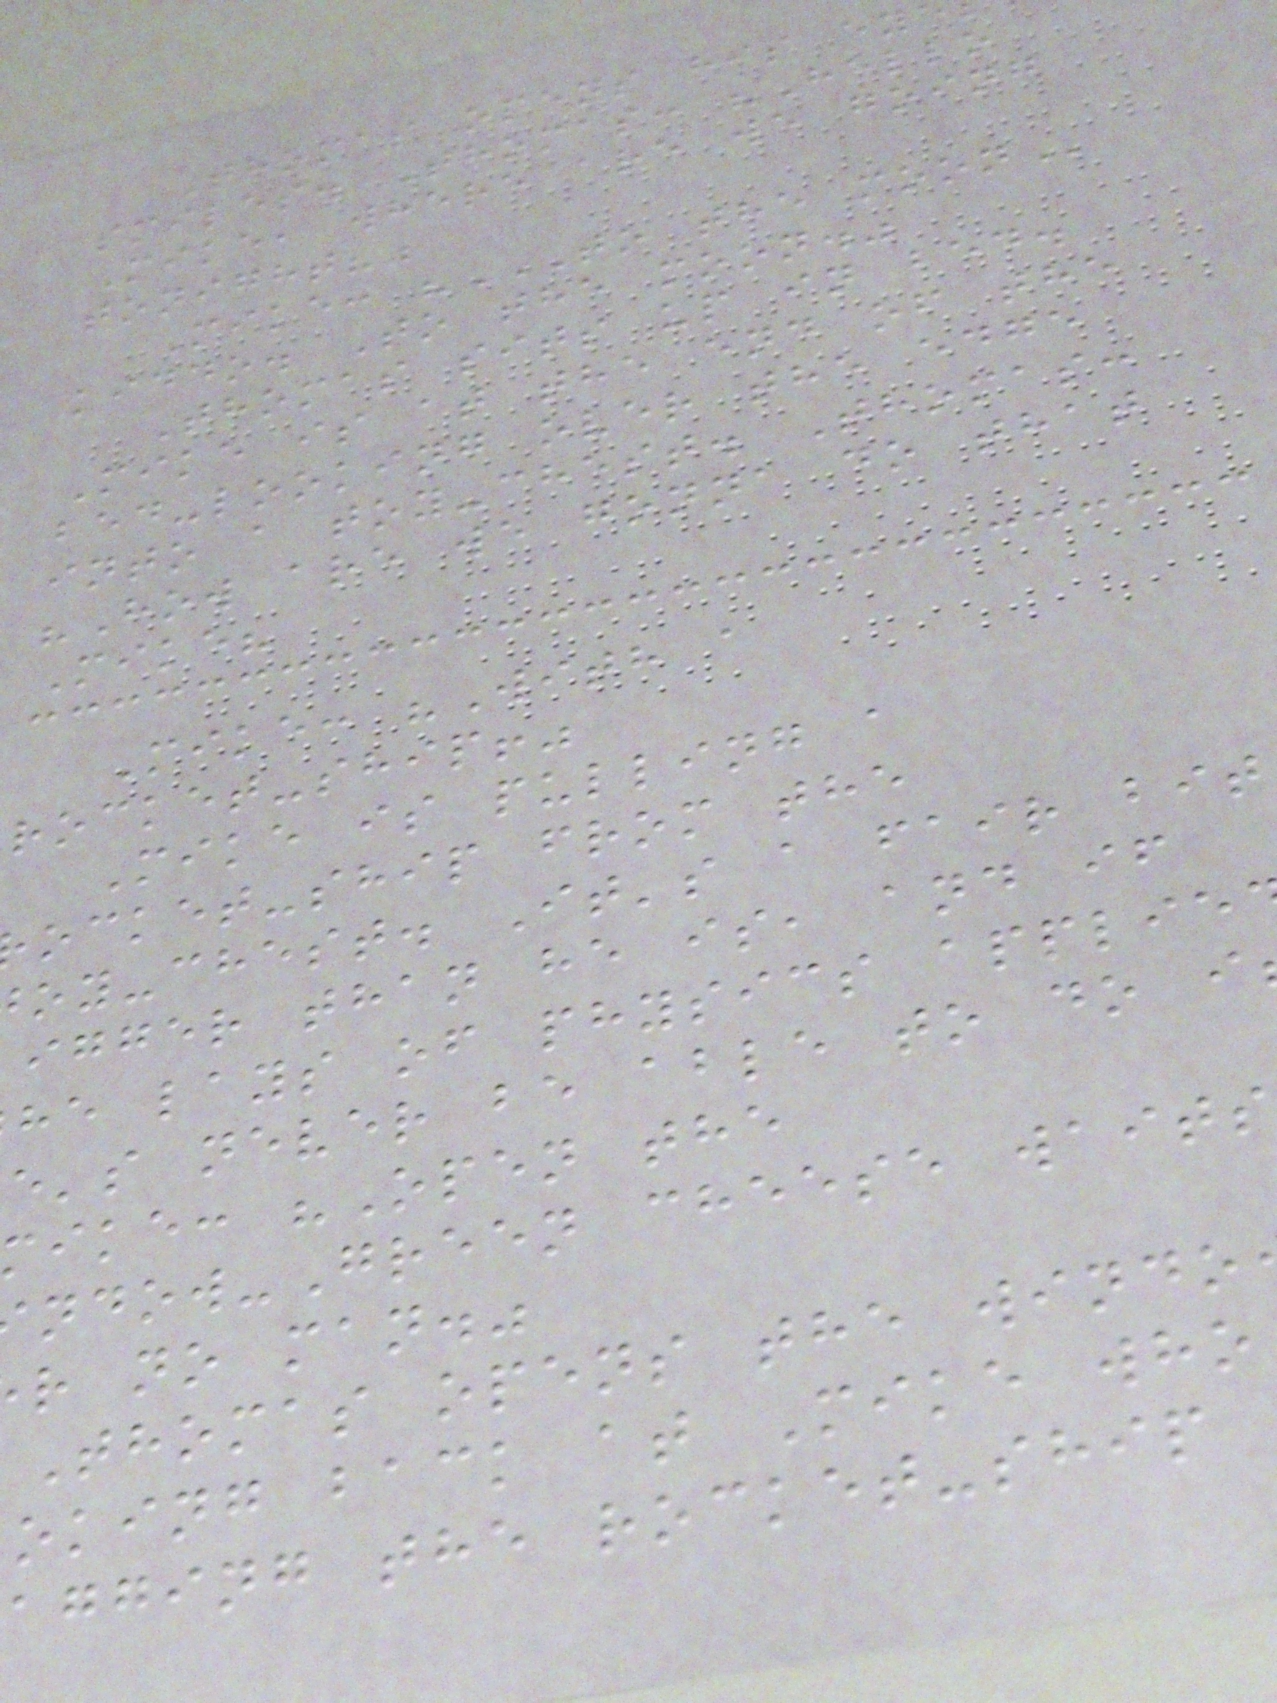Thomas opens his ey
smiles. Thomas: "Hello
Mike, where are we going
tonight?"
Mike: "TO THE MOON
kiddo. To the moon."
Thomas sits up in bed.
Mike is at the end of the
bed-looking over the edge
into a toy-chest. Thomas:
"How are we gonna do that
Mike?
Mike: "With a
rocket-ship!"
Mike is pulling a
ocket-ship from the
oy-chest. It's a fair bit
igger than he is, and if
he lays of physics applie
e's never be able to do i
mike: "Open the
ndow-Green cheese waits
r no man."
Thomas opens the windo
oking back at Mike who
agging the rocket-ship
